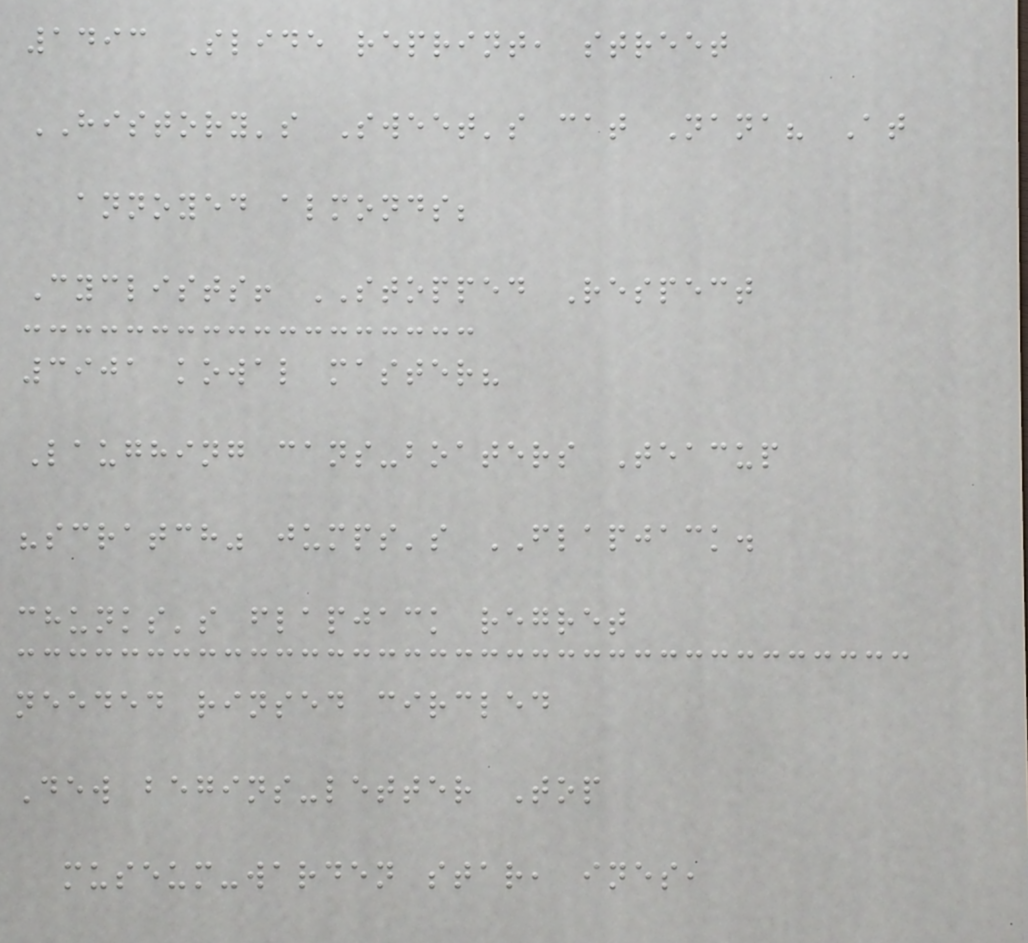1493 Slide reprint, street
HISTORY's Sweet's cat Nana? At
annoyed almonds;
Cyclists! STOPPED Respect
3901 kowal master?
Laughing cans-boaters Teacup
"scratch" jumps's FLAPJACK.
chunks's flapjack regret
needed rinsed circled
Dew begins-letter Top
museum-warden star, ines,
